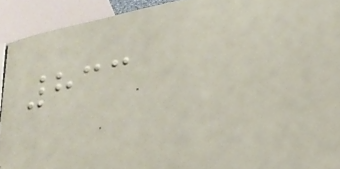833
